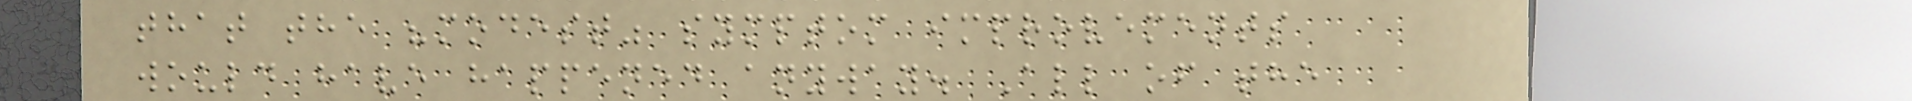that the "modest" symptom improvements
would have happened anyway. All of the
